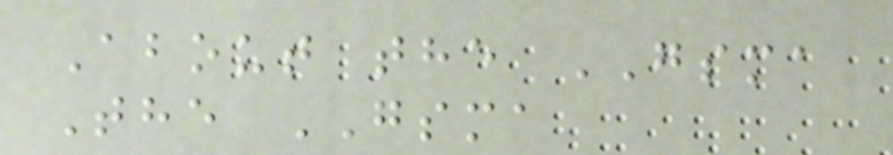About the GSMA
The GSMA
